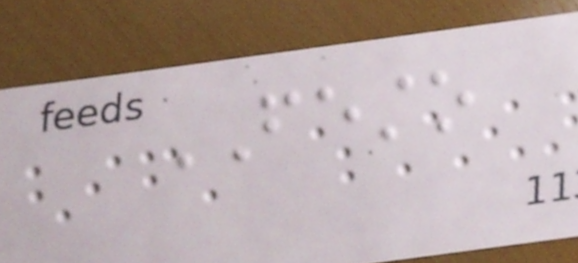FESTO
